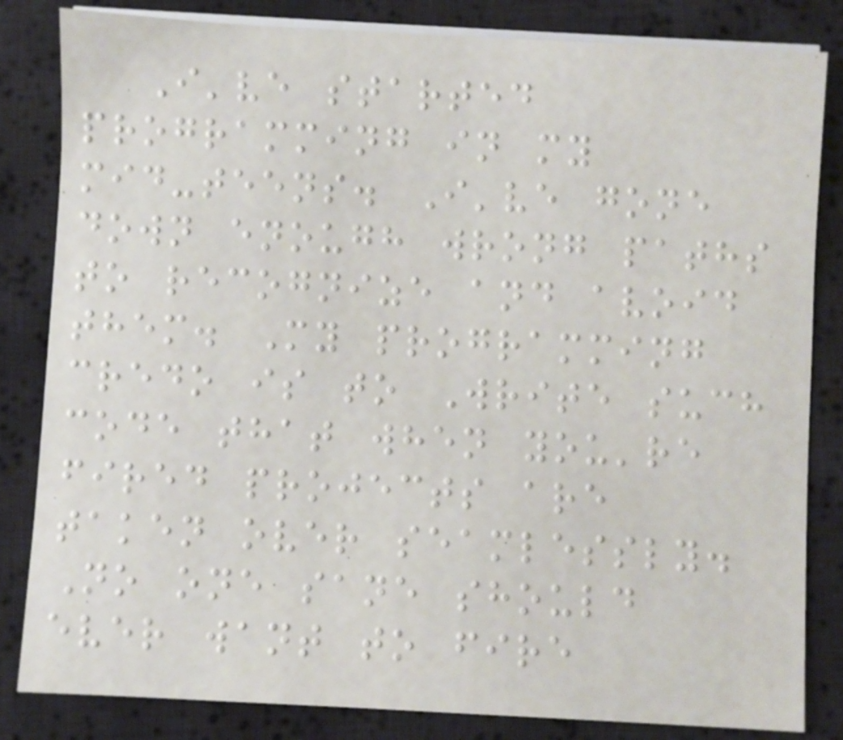I've started
programming in my
mid-teens. I've gone
down enough wrong paths
to recognize and avoid
them. My programming
credo is to Write such
code that when you're
fired projects are
taken over seamlessly.
No one sane should
ever want to fire
